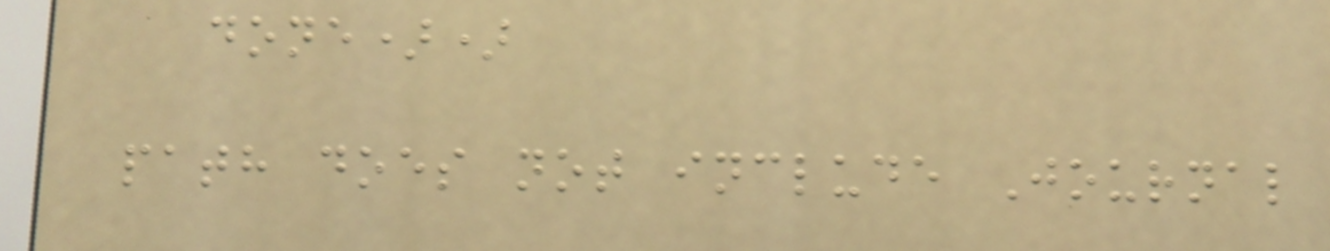done))
path does not include Journal
